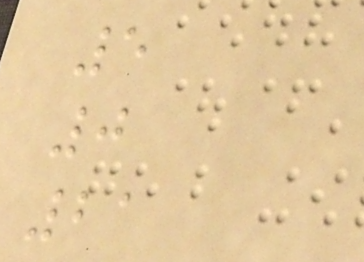5
0
21
